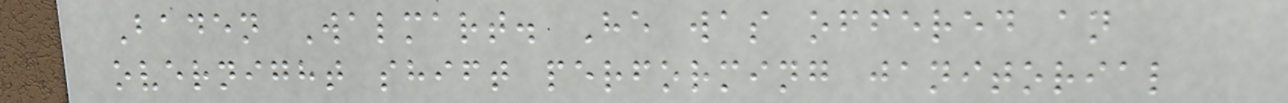Baden Walmart. He was offered an
overnight shift performing janitorial
